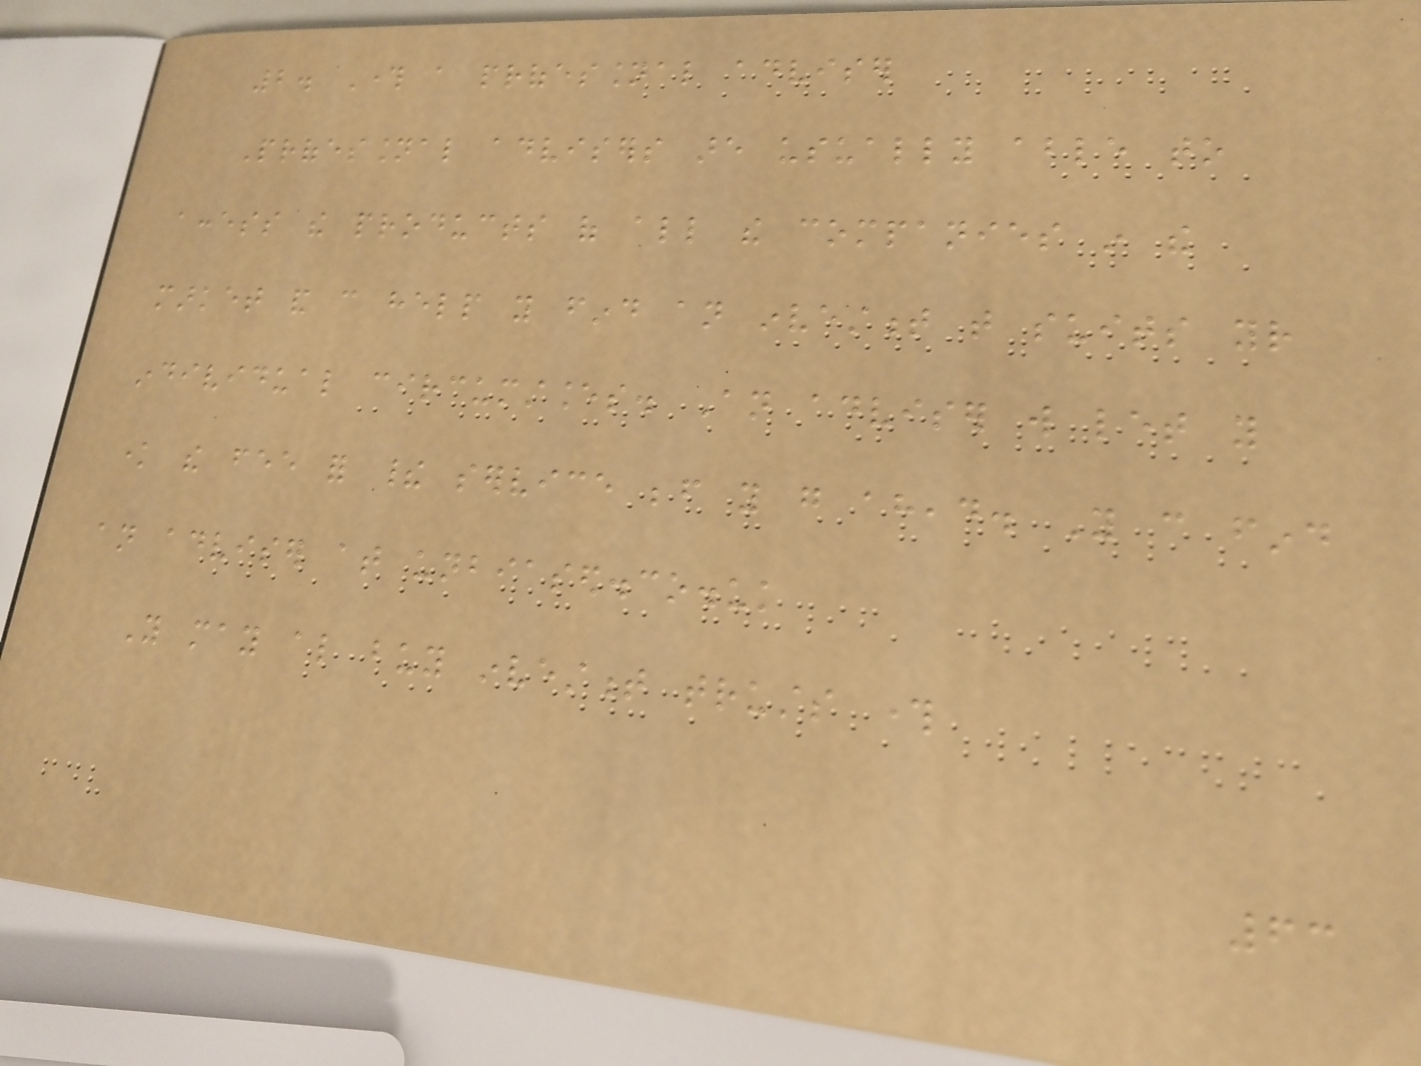2. Through a professional adviser
Professional advisers are usually able to
access the products of all the companies in the
market and can help you find an investment that suits your
individual circumstances. An adviser will let you
know the fee for their service before you go ahead. You can find
an adviser at unbiased.co.uk
You may also buy investment trusts through
63
